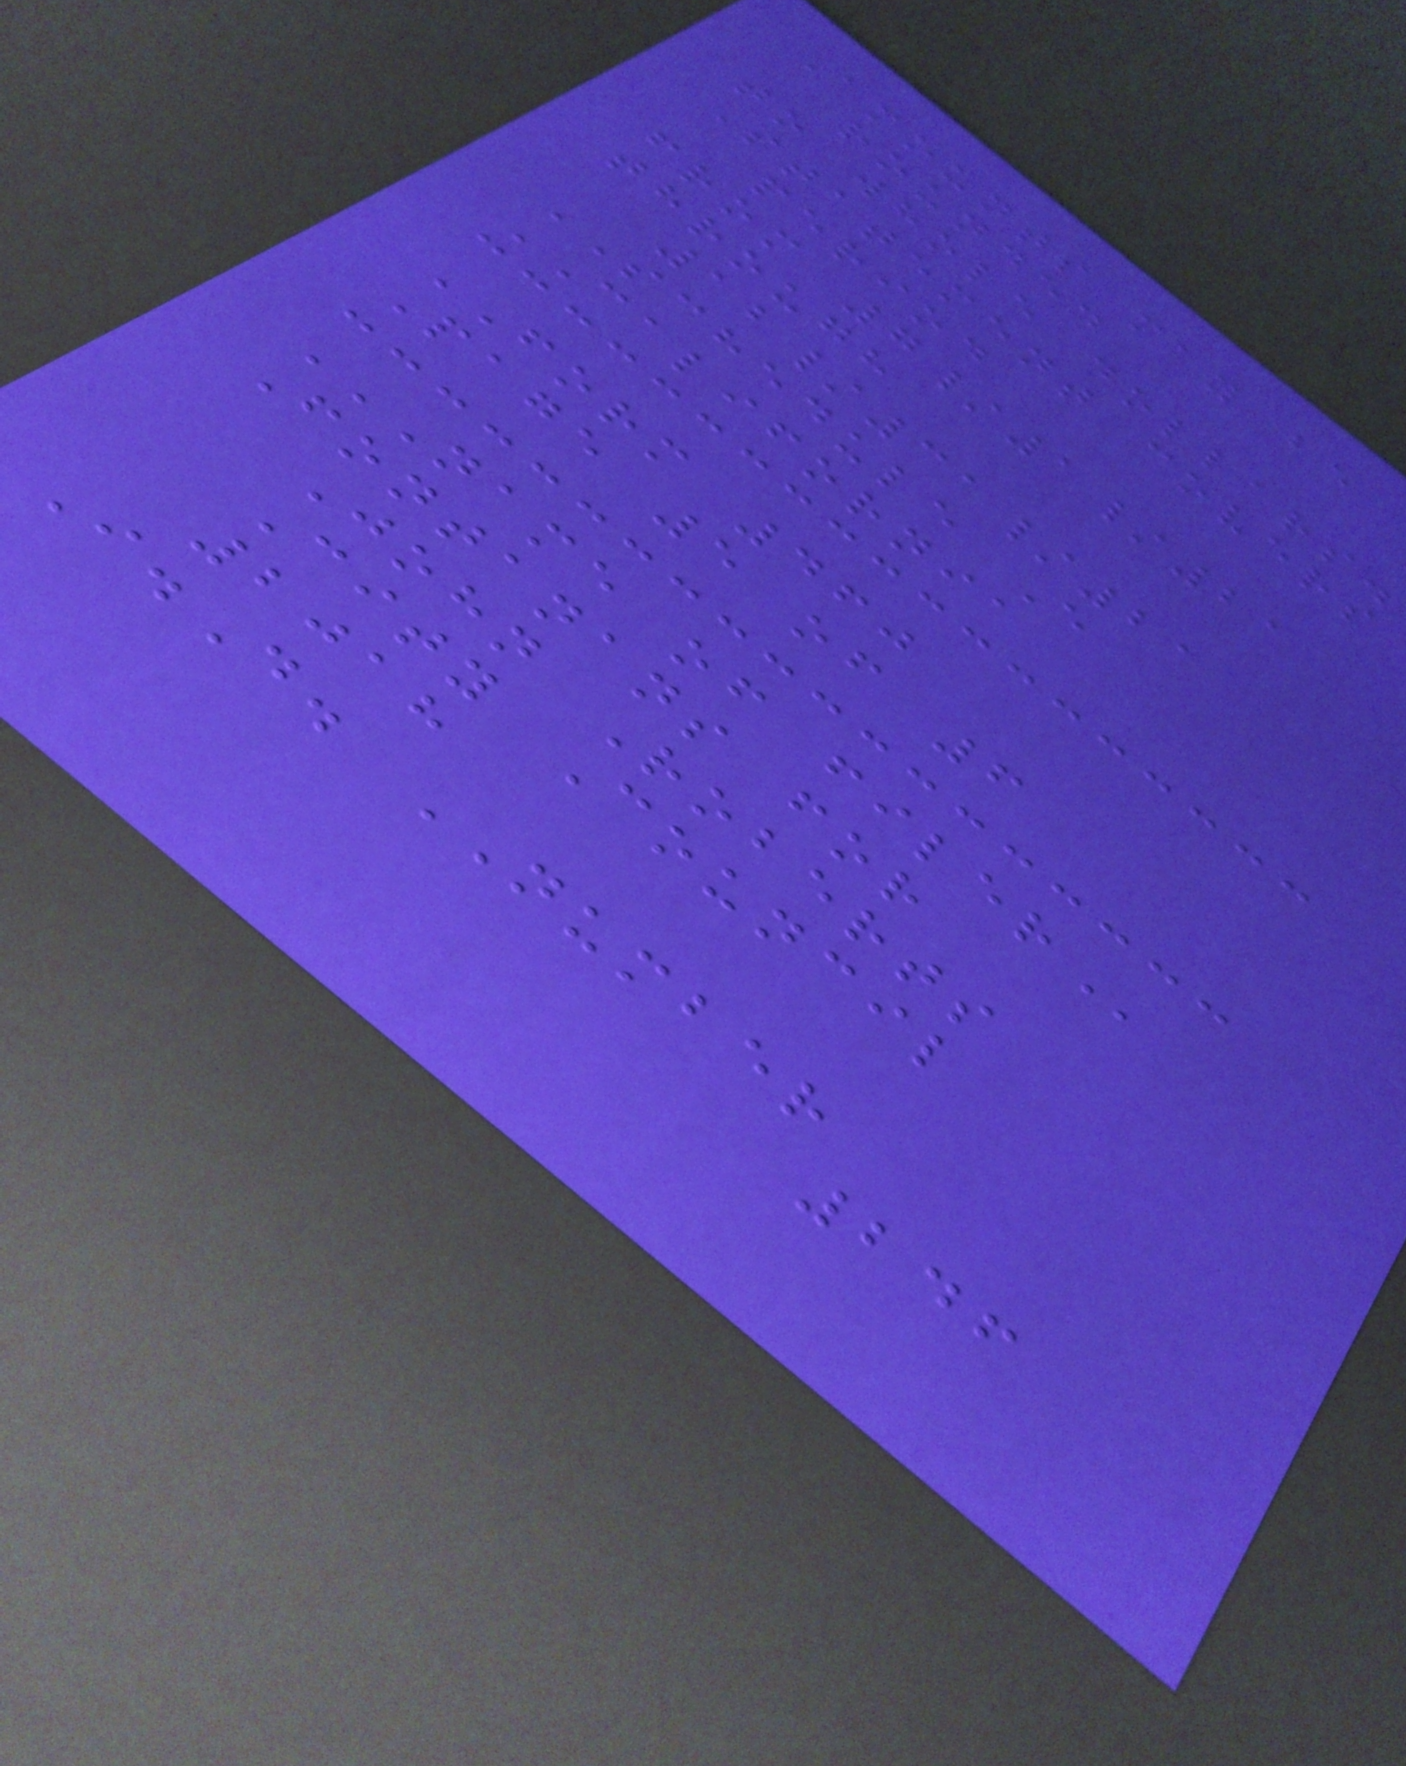Amounts may be
rounded
to whole dollars.
Statement covers
period
from 7/1/21
through
12/31/21
SCHEDULE E
CALIFORNIA
FORM 460
Page 5 of 6
NAME OF FILER
Fontanans for
John Roberts
City Council
2018
I.D. NUMBER
246
